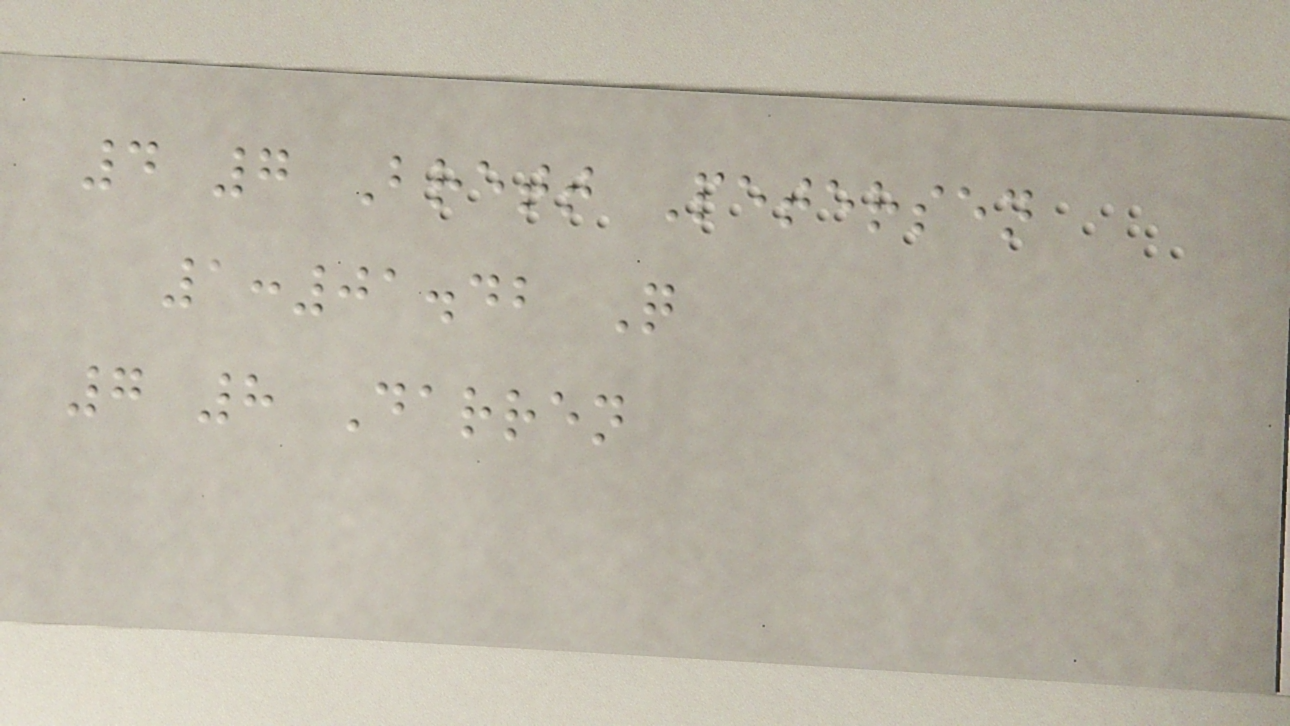4 7 Brett Petersen
1:01.42 Q
7 8 Darren
